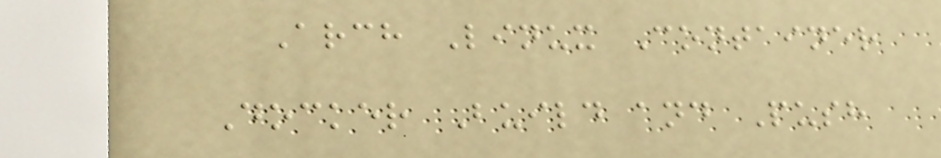Arch Linux Container
Docker Build and Push
